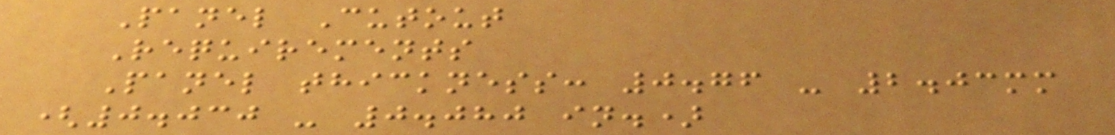Panel Cutout
Requirements
Panel thickness: 0.76 - 2.03mm
(0.030 - 0.080 in.)
